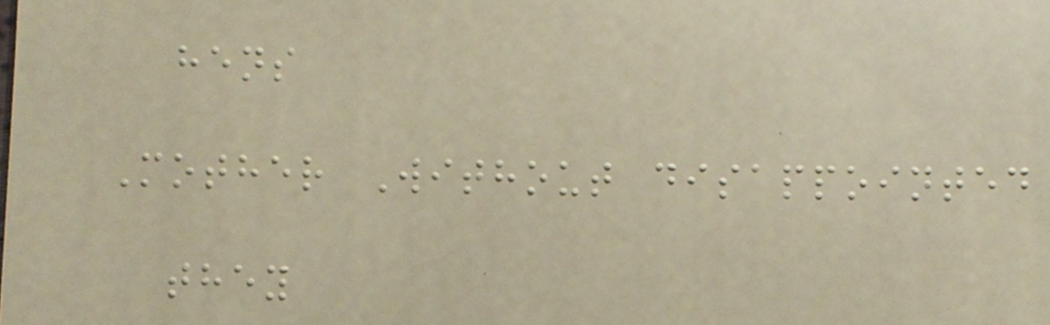hens
Mother Without disappointed
they
